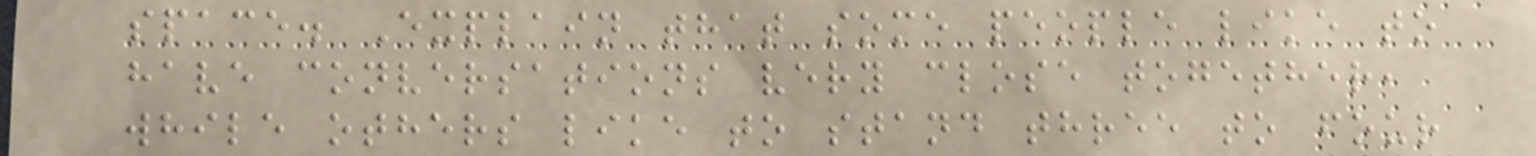space. Explain that some people like to
have conversations very close together,
while others like to stand three to four
